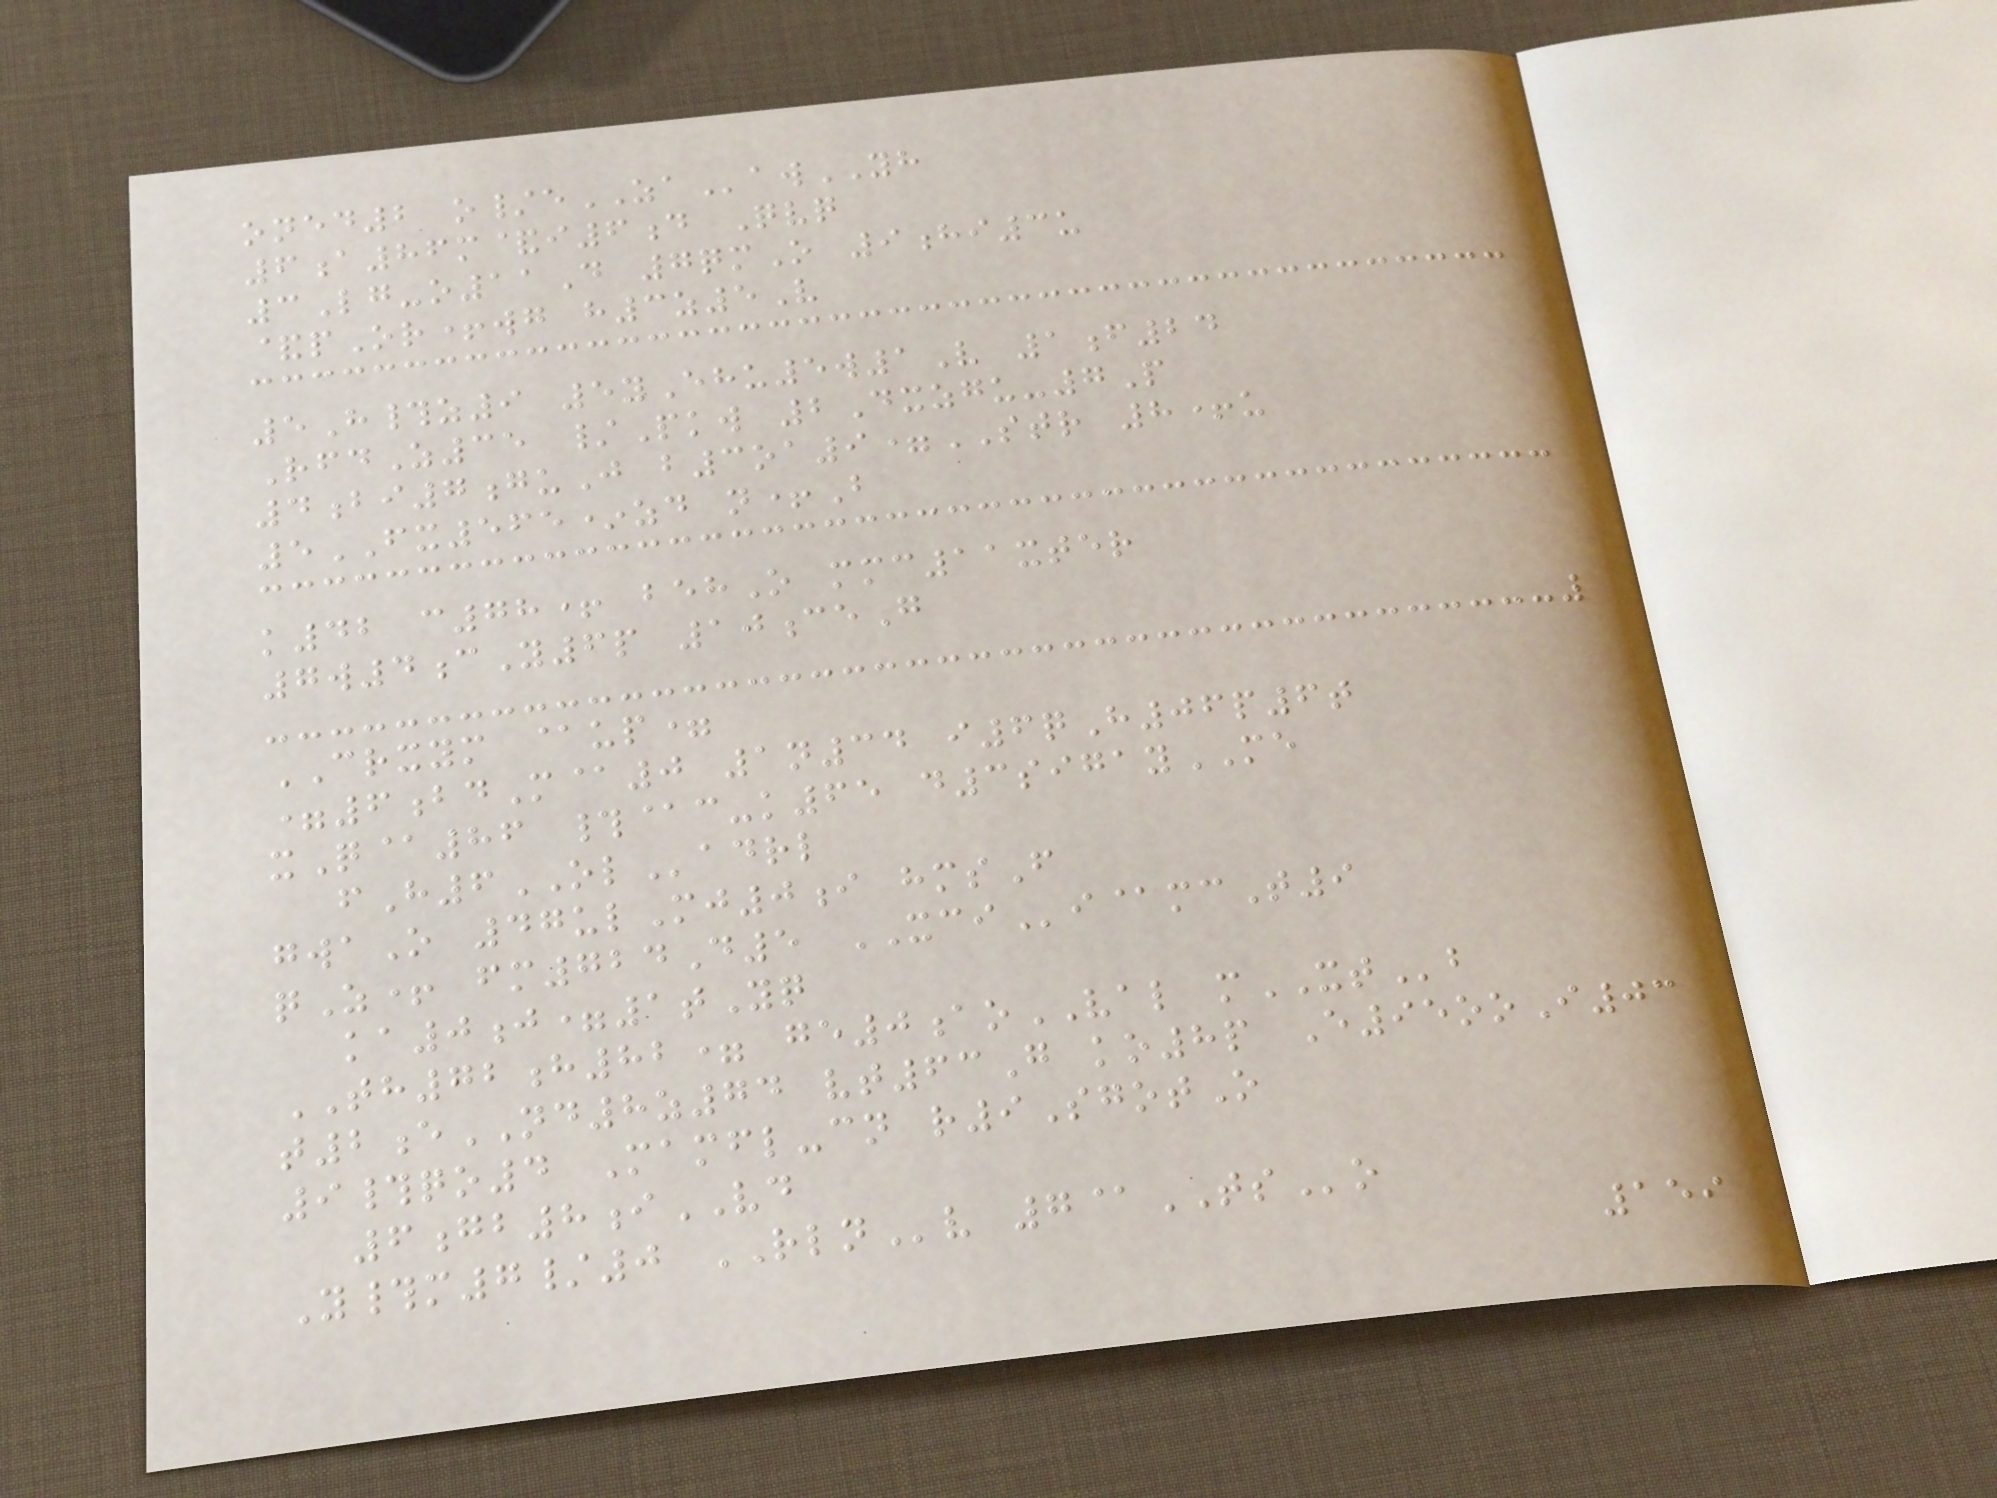oned2 o/eZAawYH
6a86m&i6d Qvq
3Lg-o11D 7qmO 9hi3u
&pOr+wg h3z5V
5H#z9 5yEhu5w1V 1f24
RfdZ35 /Pkw 2Dxzgu-7P
4bi7guJ b3oa9=STR 8+u
5FX565*zd n+B
k42 c78+ behO mmc11xter
7w4cY6p 10ceG
CRXYM @up=
=6bdM@0 1n34 i6qH06p6t
xQ@86 #@c-k65 d3sigayME
fH6OLadrl
gwaO 47ulMj0i hmsF
qZ+ fm724D5 XCIi@mcT9
ka0j=1tYq
TH72h82= ge0aoVAL mXTb
t2eND8z74 vt63G ko8p E95ooI03
9#qo4 Mamfl-cn r9SgotO
6gb8iVD
Y#m7/0 RLNv 7@TSo
159
